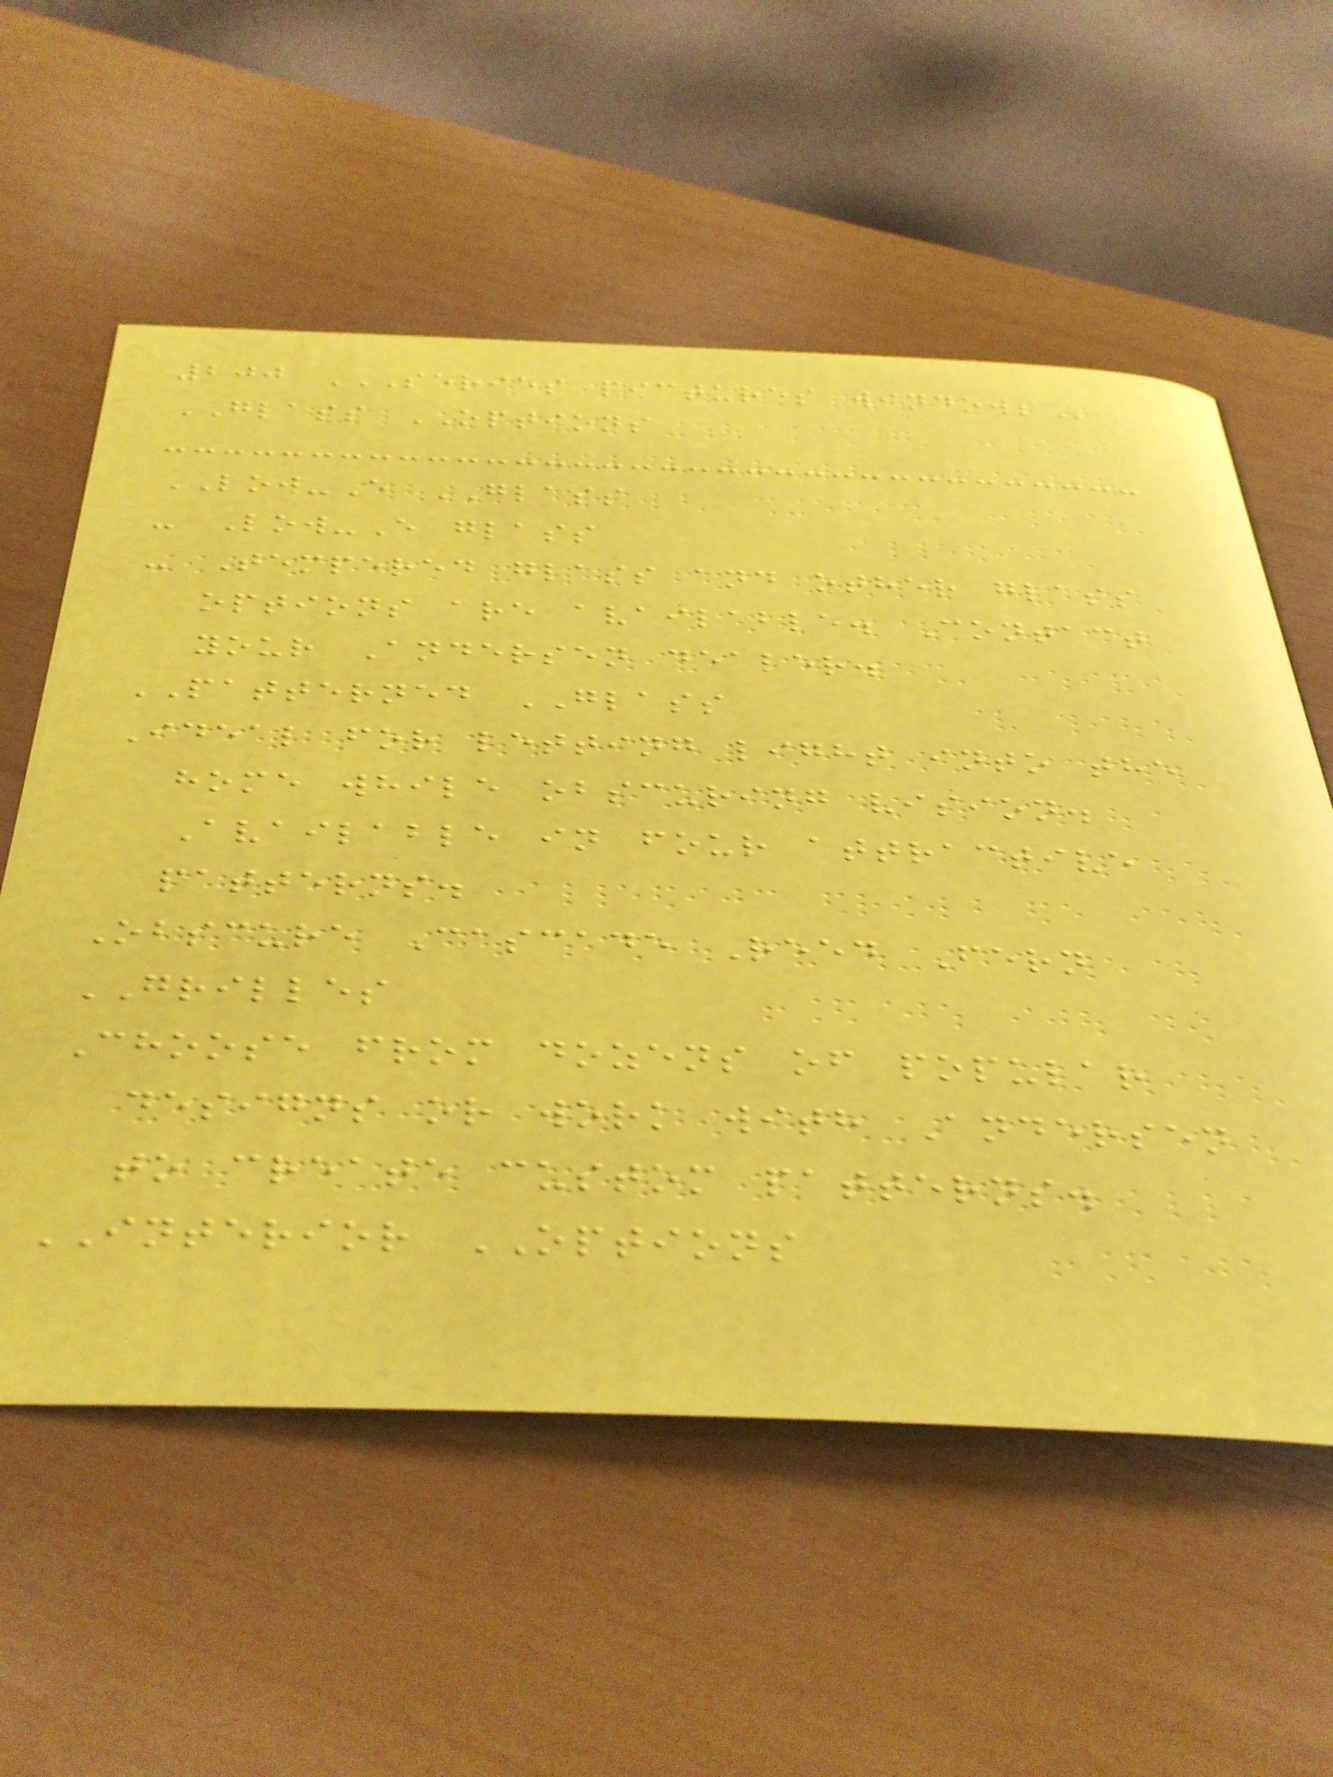200 SERIES PICTURES WINDOWS
GLASS OPTIONS
LOW-E GLASS
- Low-E glass
- Tempered glass and other glass
options are available. Contact
your Andersen dealer.
PATTERNED GLASS
Ideal for letting light into the
home while obscuring vision.
Available in four attractive
patterns.
Obscure Cascade Reed Fern
GRILLES
Choose from dozens of popular
designs or work with Andersen
to create custom patterns.
INTERIOR OPTIONS
